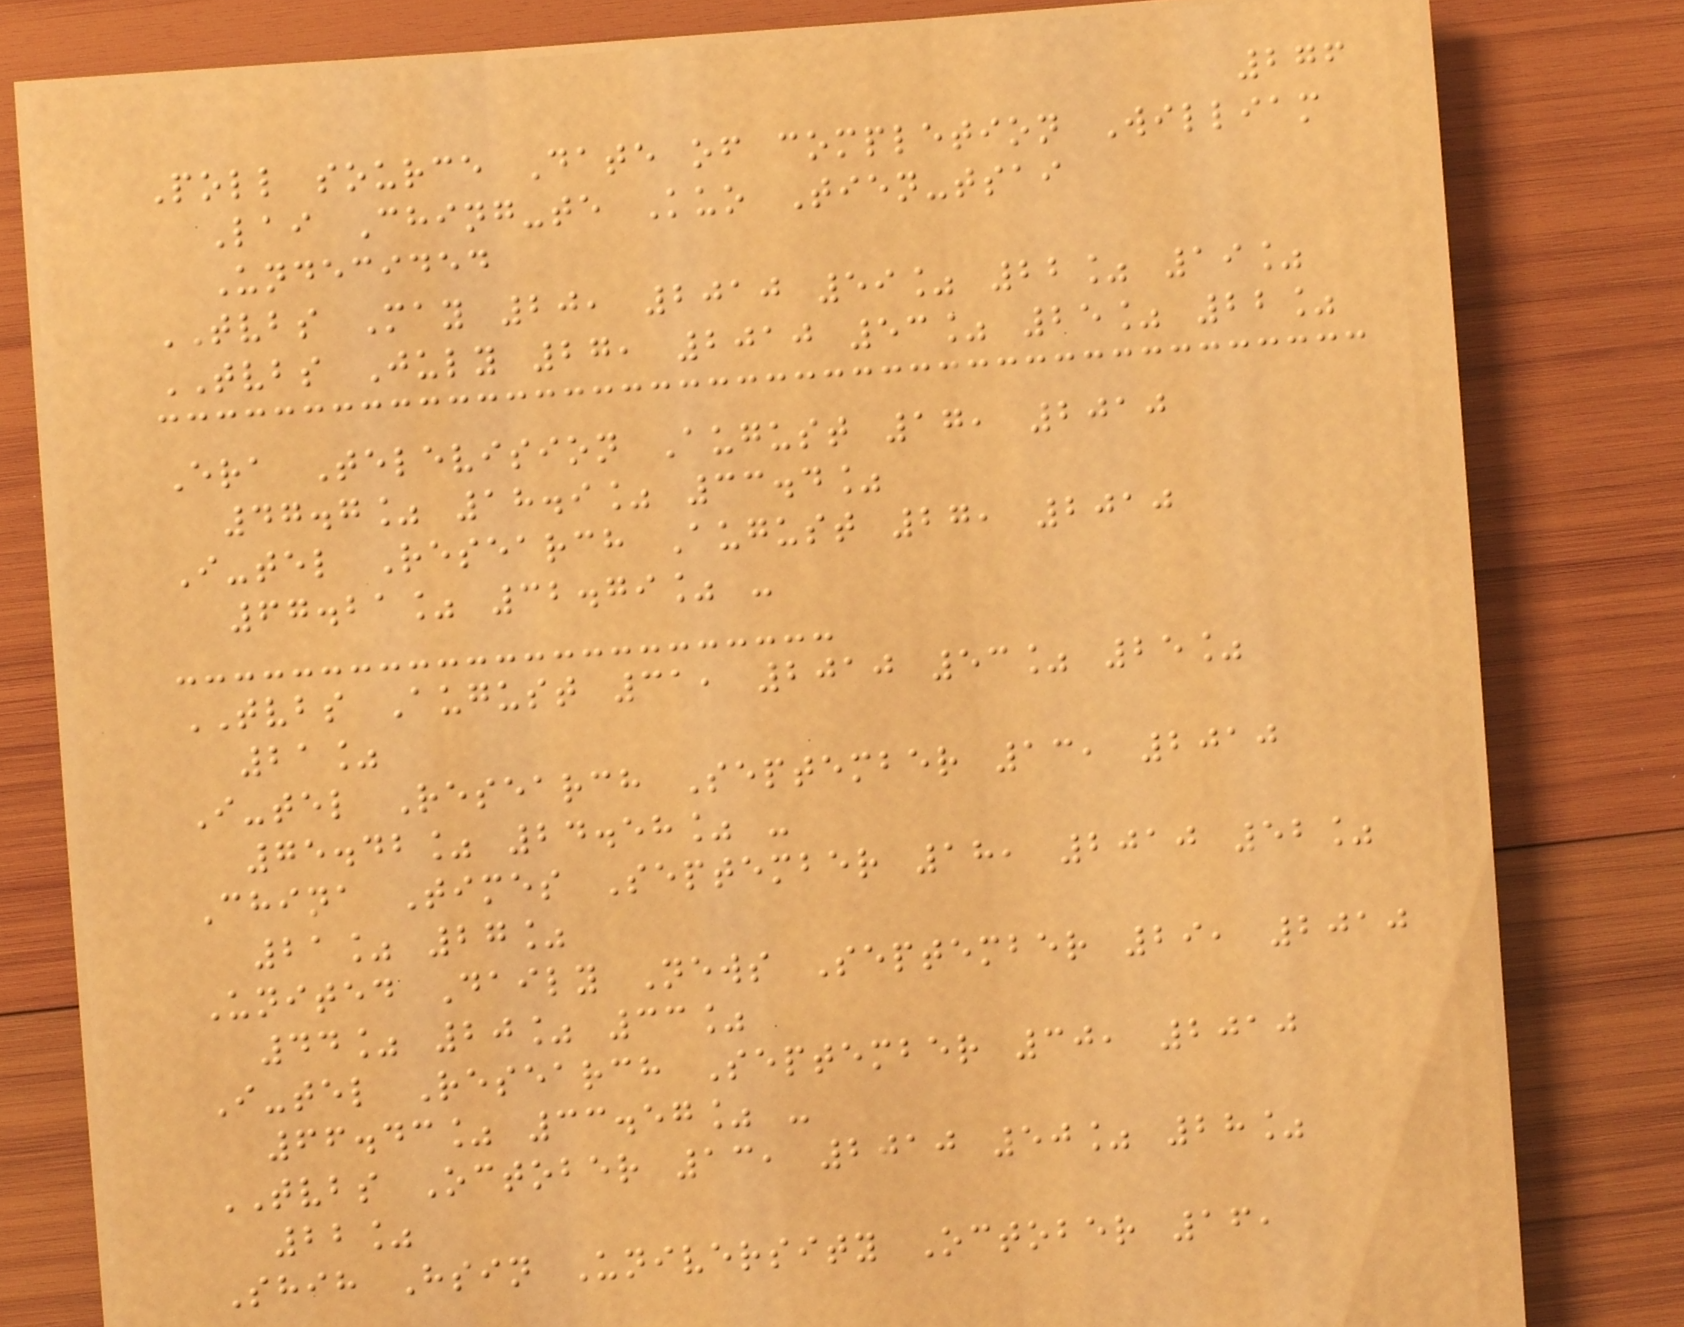276
Poll source Date of completion William
Lai Ching-te Kuo Tien-tsai
Undecided
TVBS May 20, 2010 59% 22% 19%
TVBS July 27, 2010 53% 25% 22%
Era Television August 17, 2010
47.7% 18.9% 33.4%
I-tel Research August 27, 2010
67.21% 32.79% -
TVBS August 31, 2010 53% 25%
21%
I-tel Research September 13, 2010
75.42% 24.58% -
China Times September 18, 2010 52%
21% 27%
United Daily News September 29, 2010
44% 20% 33%
I-tel Research September 30, 2010
66.43% 33.57% -
TVBS October 13, 2010 50% 28%
22%
Shih Hsin University October 16,
